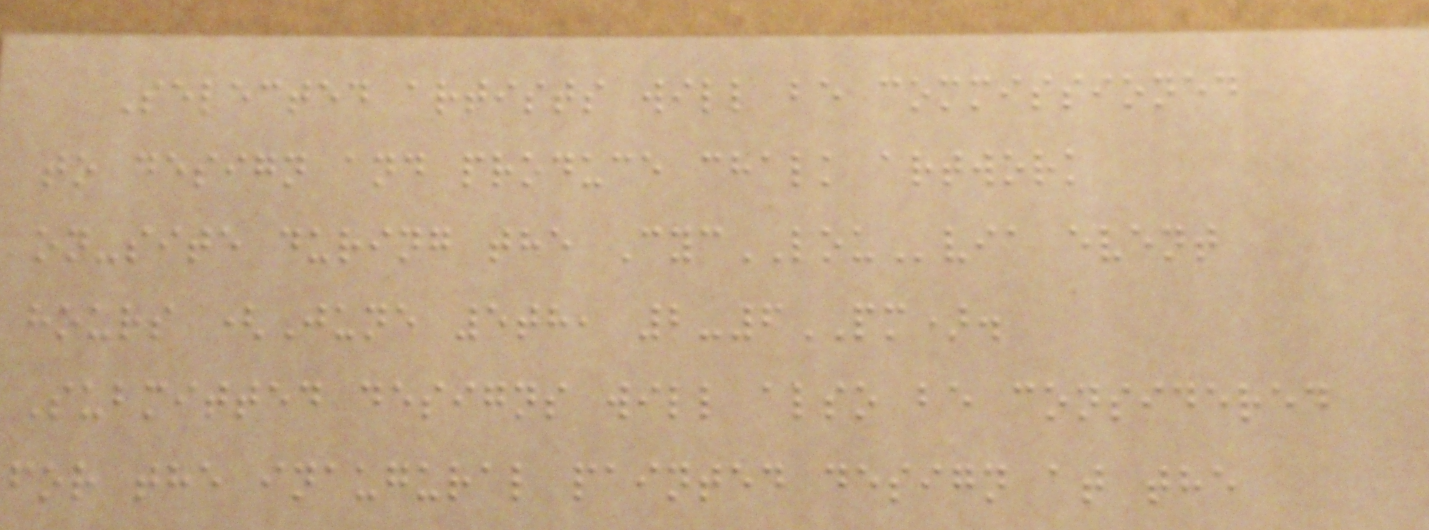Selected artists will be commissioned
to design and produce chalk artwork
on-site during the CycLOUvia event
hours (June 5th, 2-6PM).
Submitted designs will also be considered
for the inaugural painted design at the
